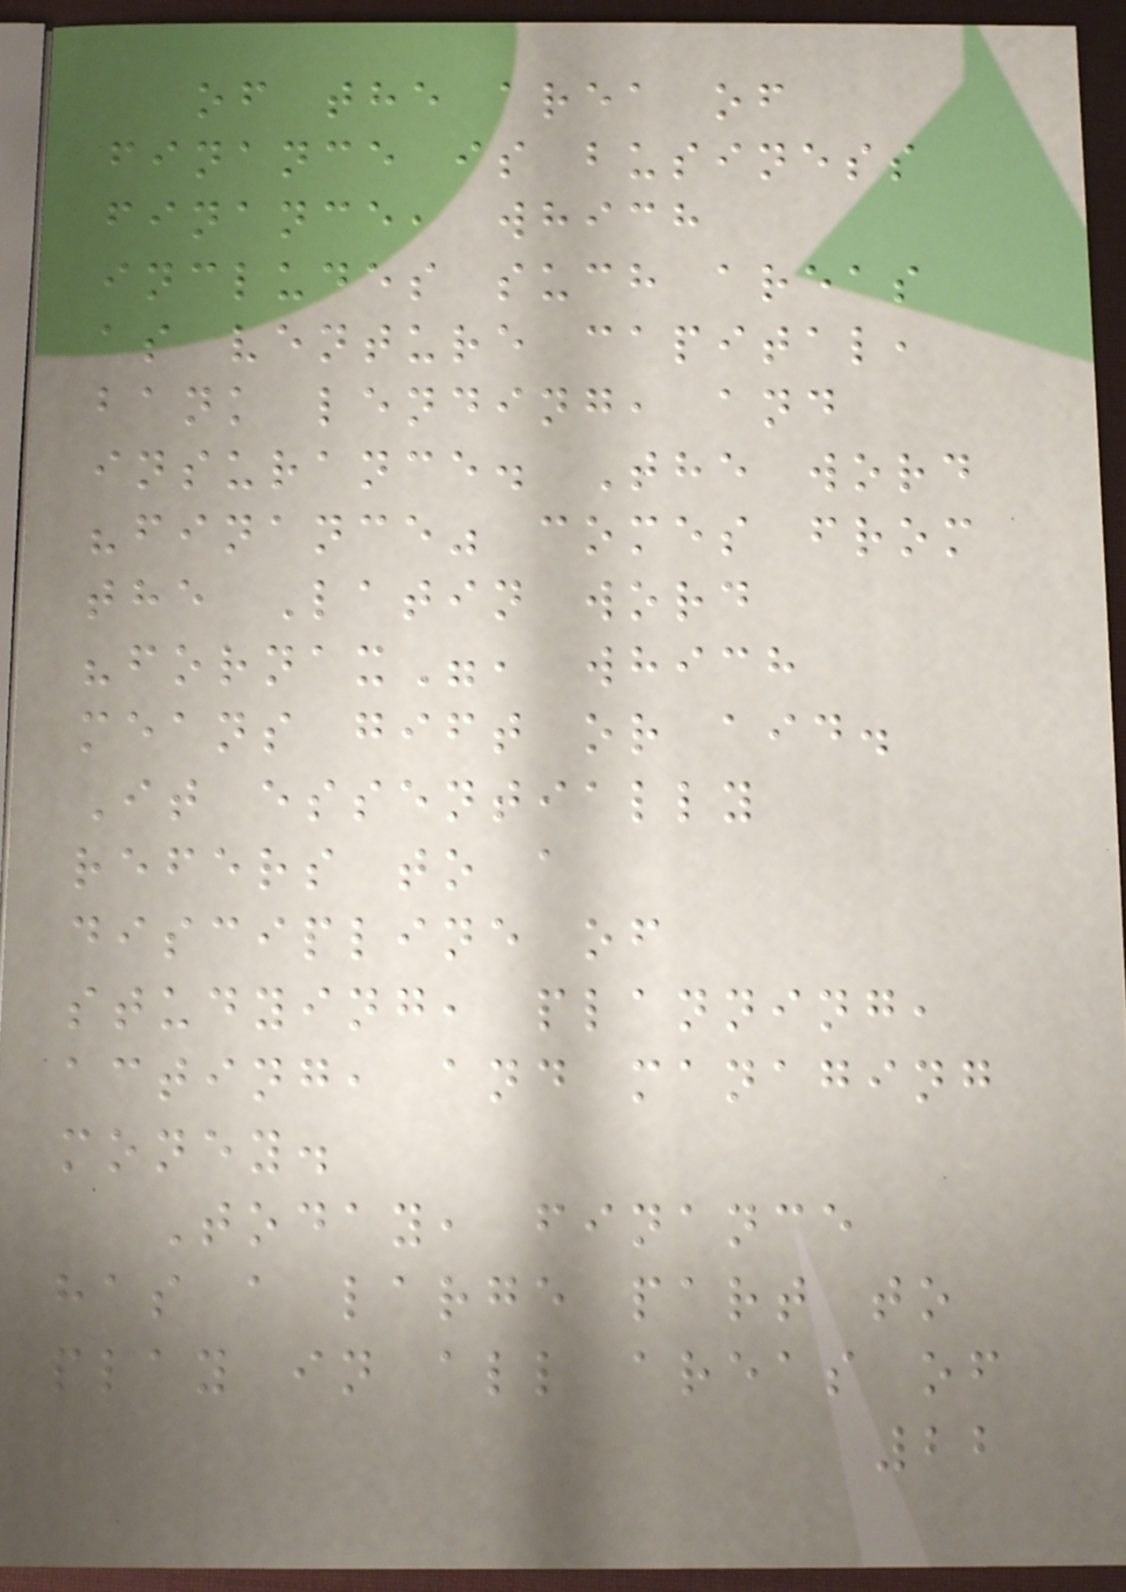of the area of
finance is business
finance, which
includes such areas
as venture capital,
bank lending, and
insurance. The word
"finance" comes from
the Latin word
"fornax", which
means gift or aid.
It essentially
refers to a
discipline of
studying, planning,
acting, and managing
money.
Today, finance
has a large part to
play in all areas of
22
